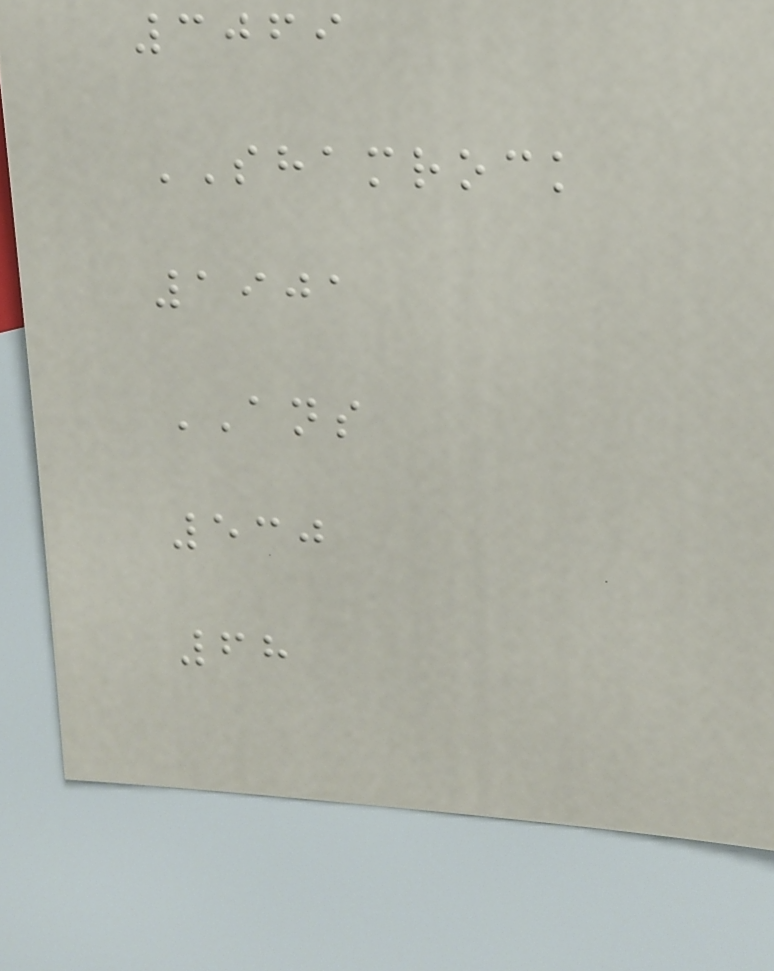3069
SHAMROCK
1901
ANS
530
68
